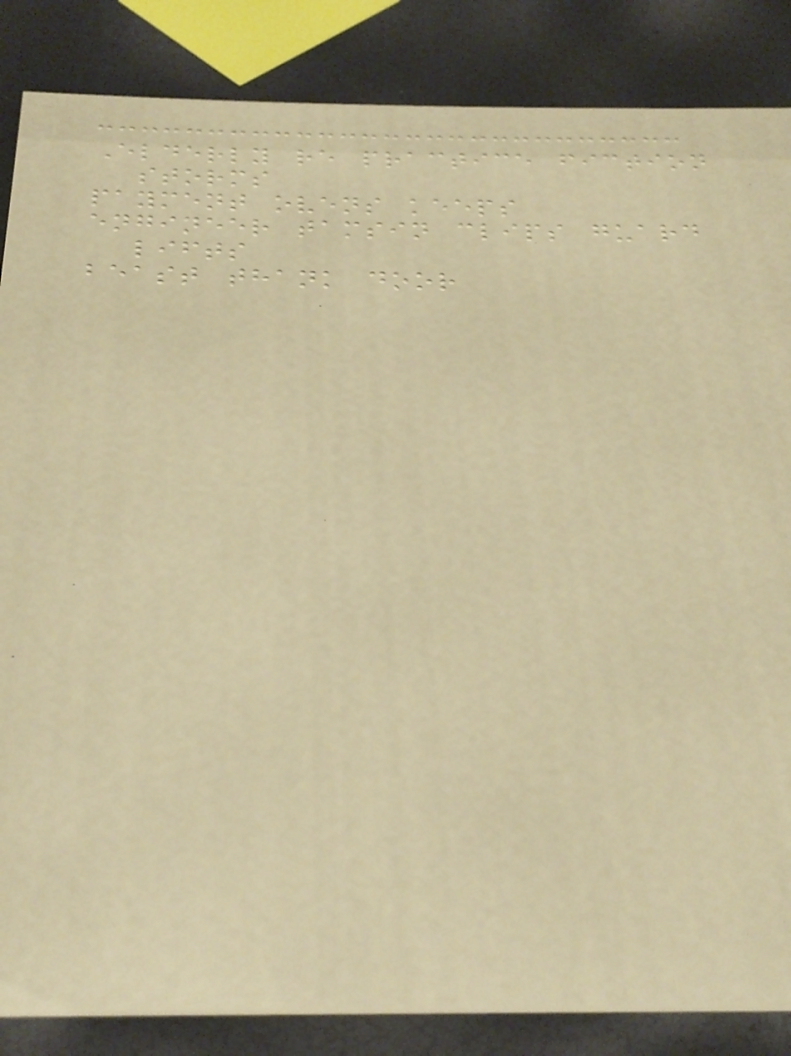Elderly re practice fiction
storms
payment ovens keeps
engineer tamsin clips guard
lifts
beast thank door
